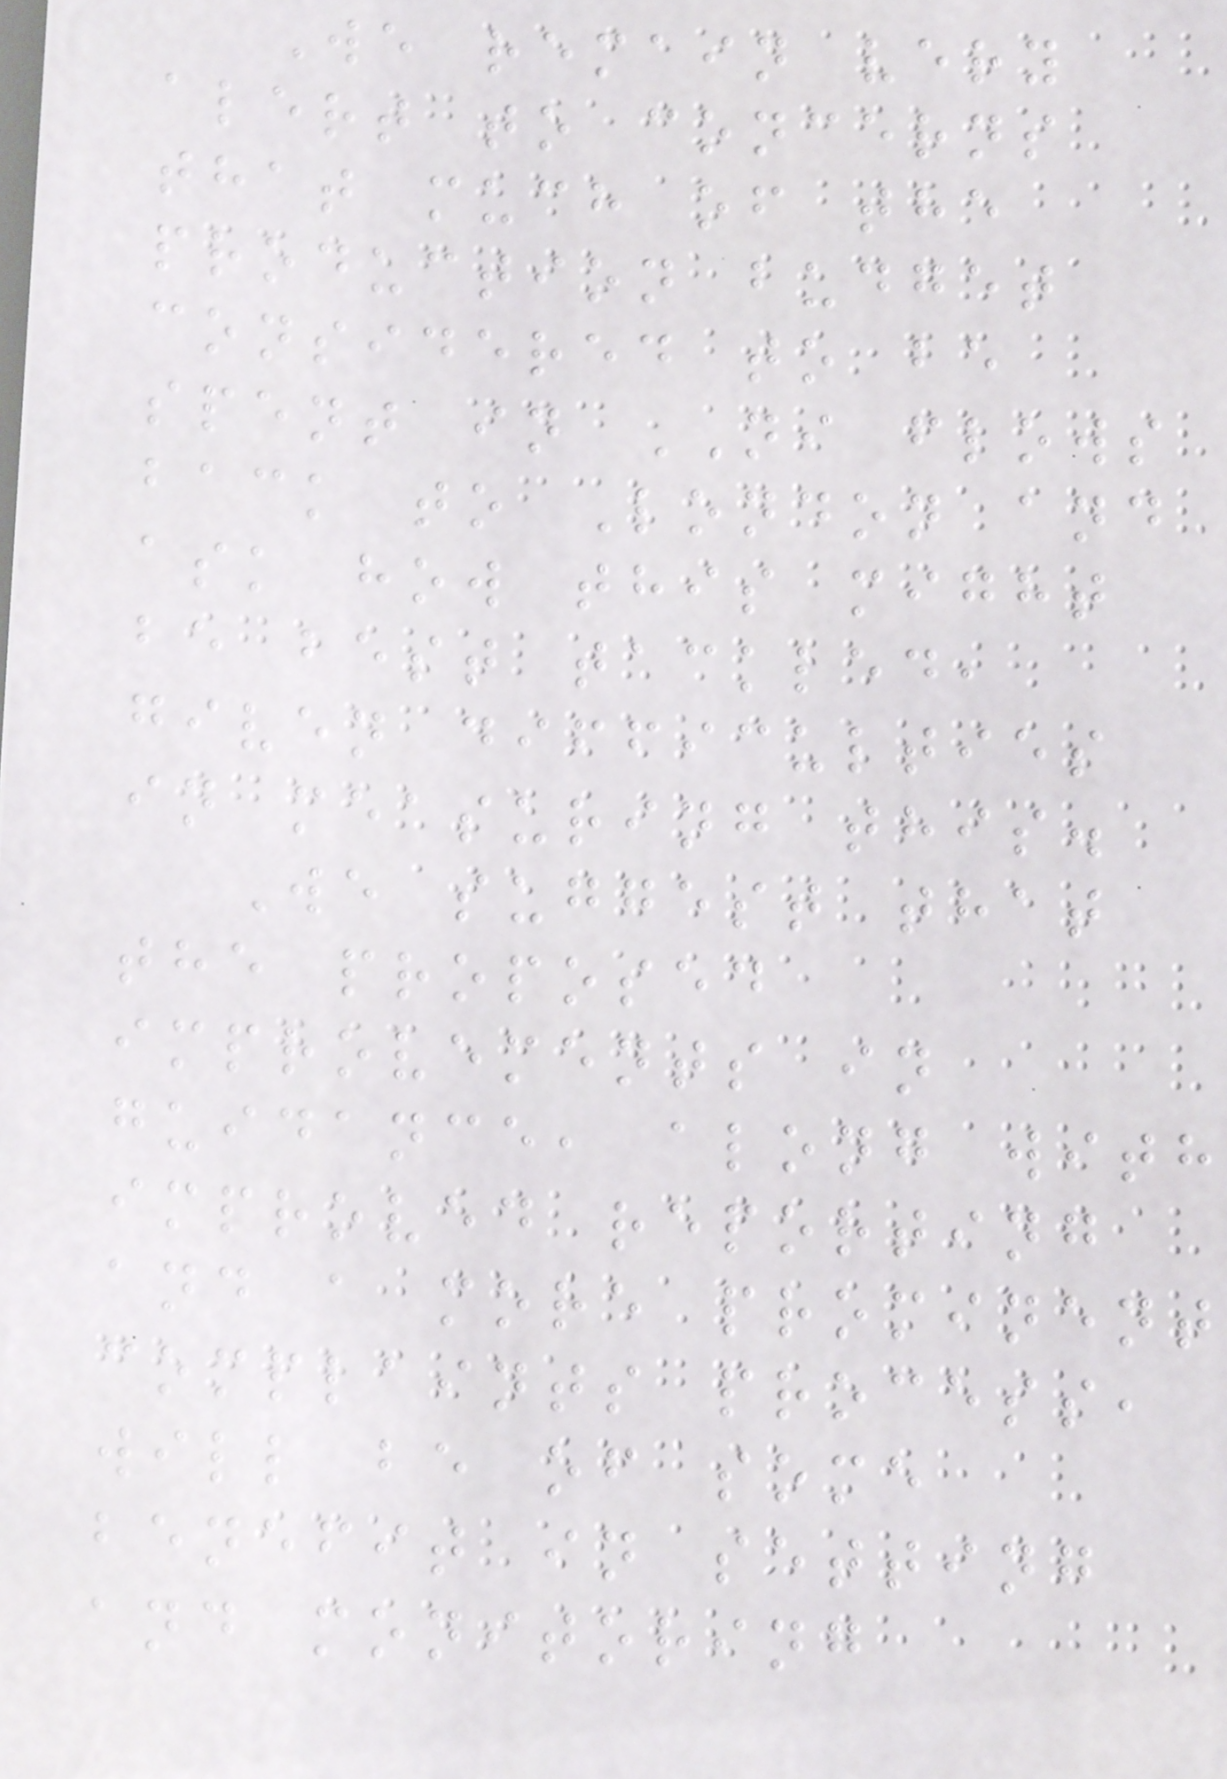We remain very
alert to concerns
that much of the
production budget
considered to be
spent in NI flows
back to London and
ask how this might
be best tackled,
given difficulties
in measuring this.
We suggest that
the proposed
improvements in
guidance, along with
improved reporting
and a more prominent
complaints process,
will be of some
benefit in setting
and monitoring
